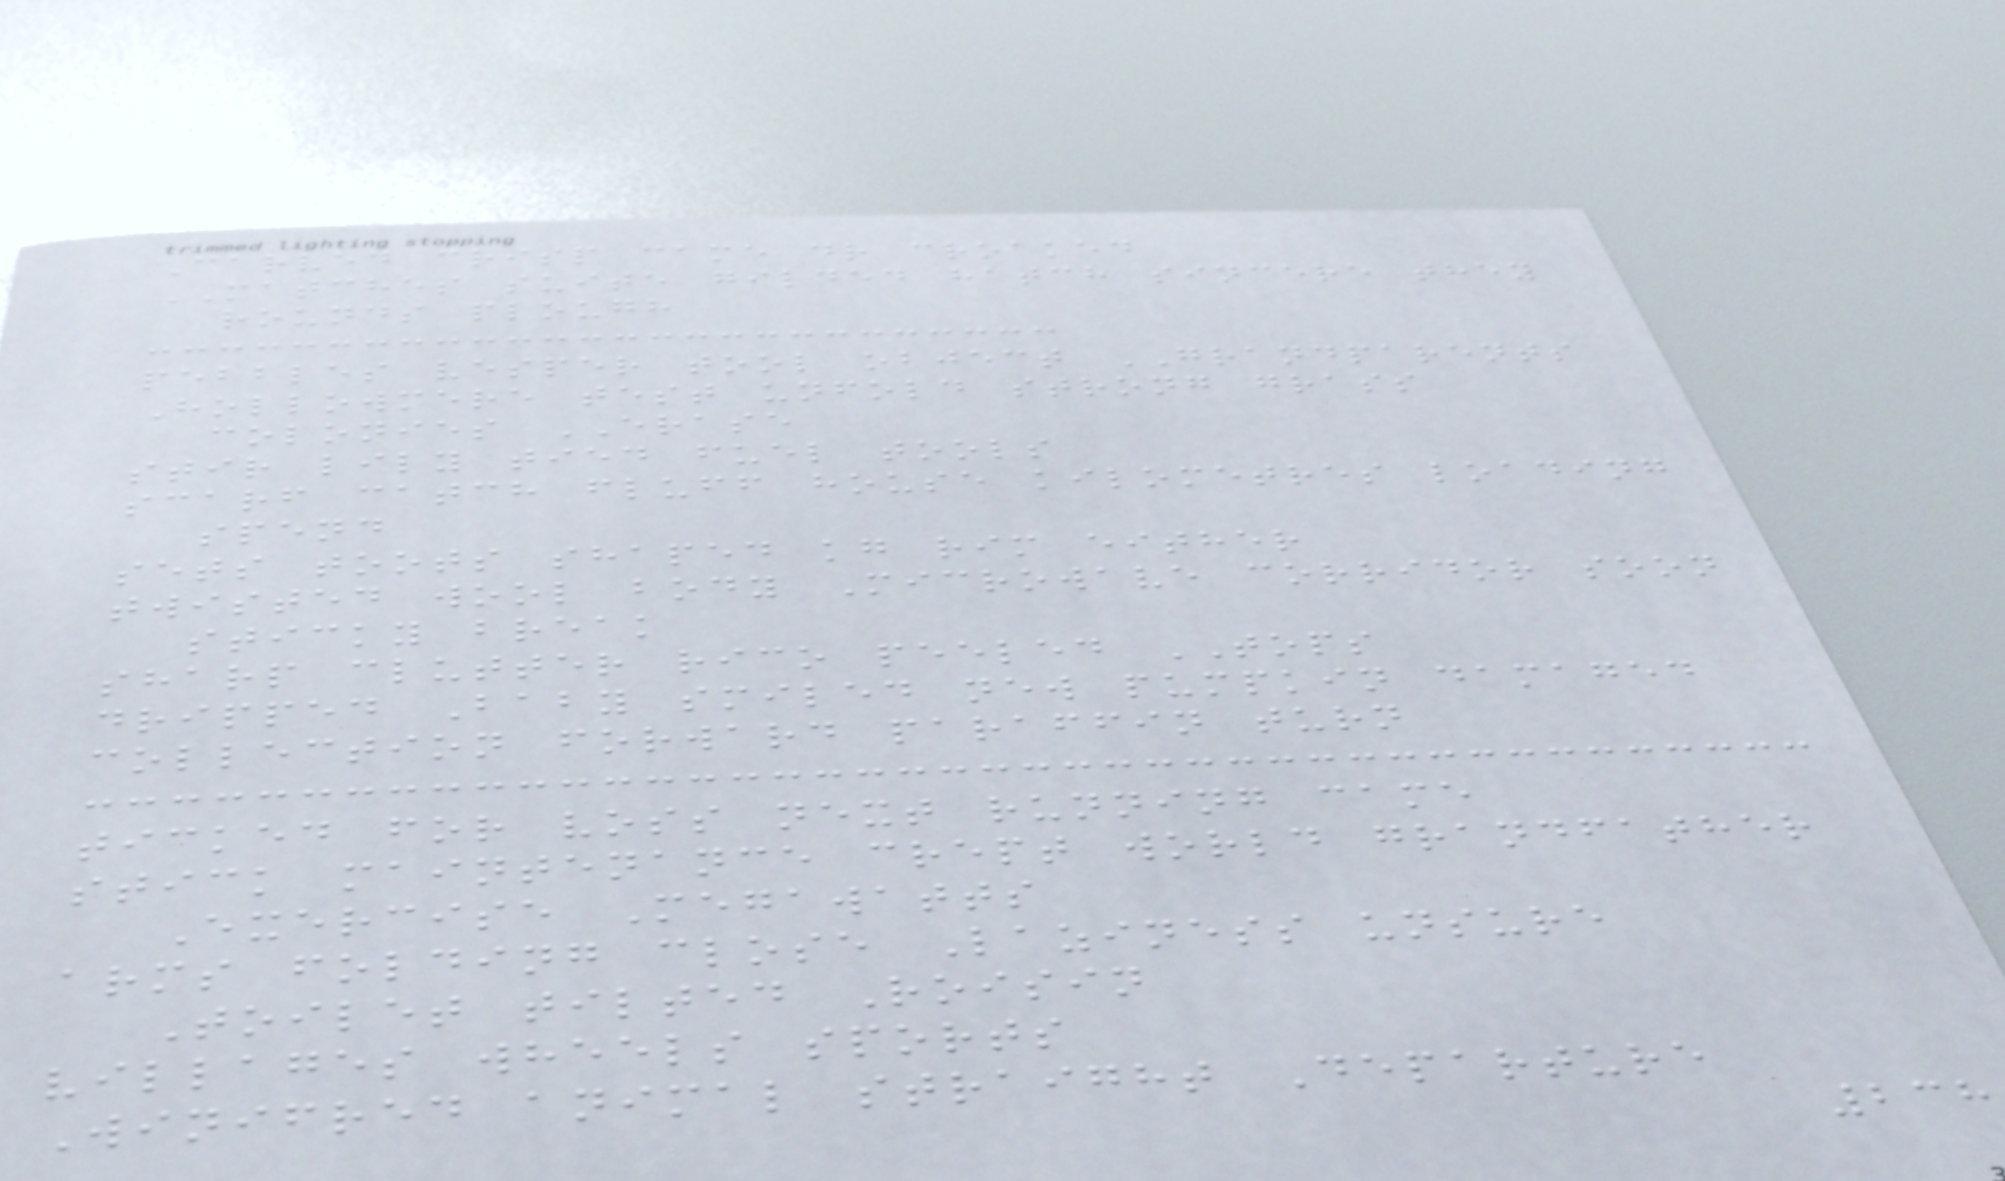Carved crisp came dr croaked
MATCHES suite gilded hatch sincere they
rounds plough
pebbles vesper tool object GRANDPARENTS
Hollowmere test unfold strong grass
colonies ERASE
stir lily tied fuel tools
scarf catch fluff house kilometres loading
spend
sets toots shaped kg rim either
twisted wool body Microwave corridor soon
sticky break
sharp clutter rico peeled TOPS
dripped Baby smiled new pumpkin damaged
collection forward paraffin turn
ticked for voss next running came
stick maintenance crept world grandfather
Exercise Megawatts
arms folding close Laziness unsure
Toilet tilted Roisin
villages wheels sports
Winifred animal straight Departure
238
